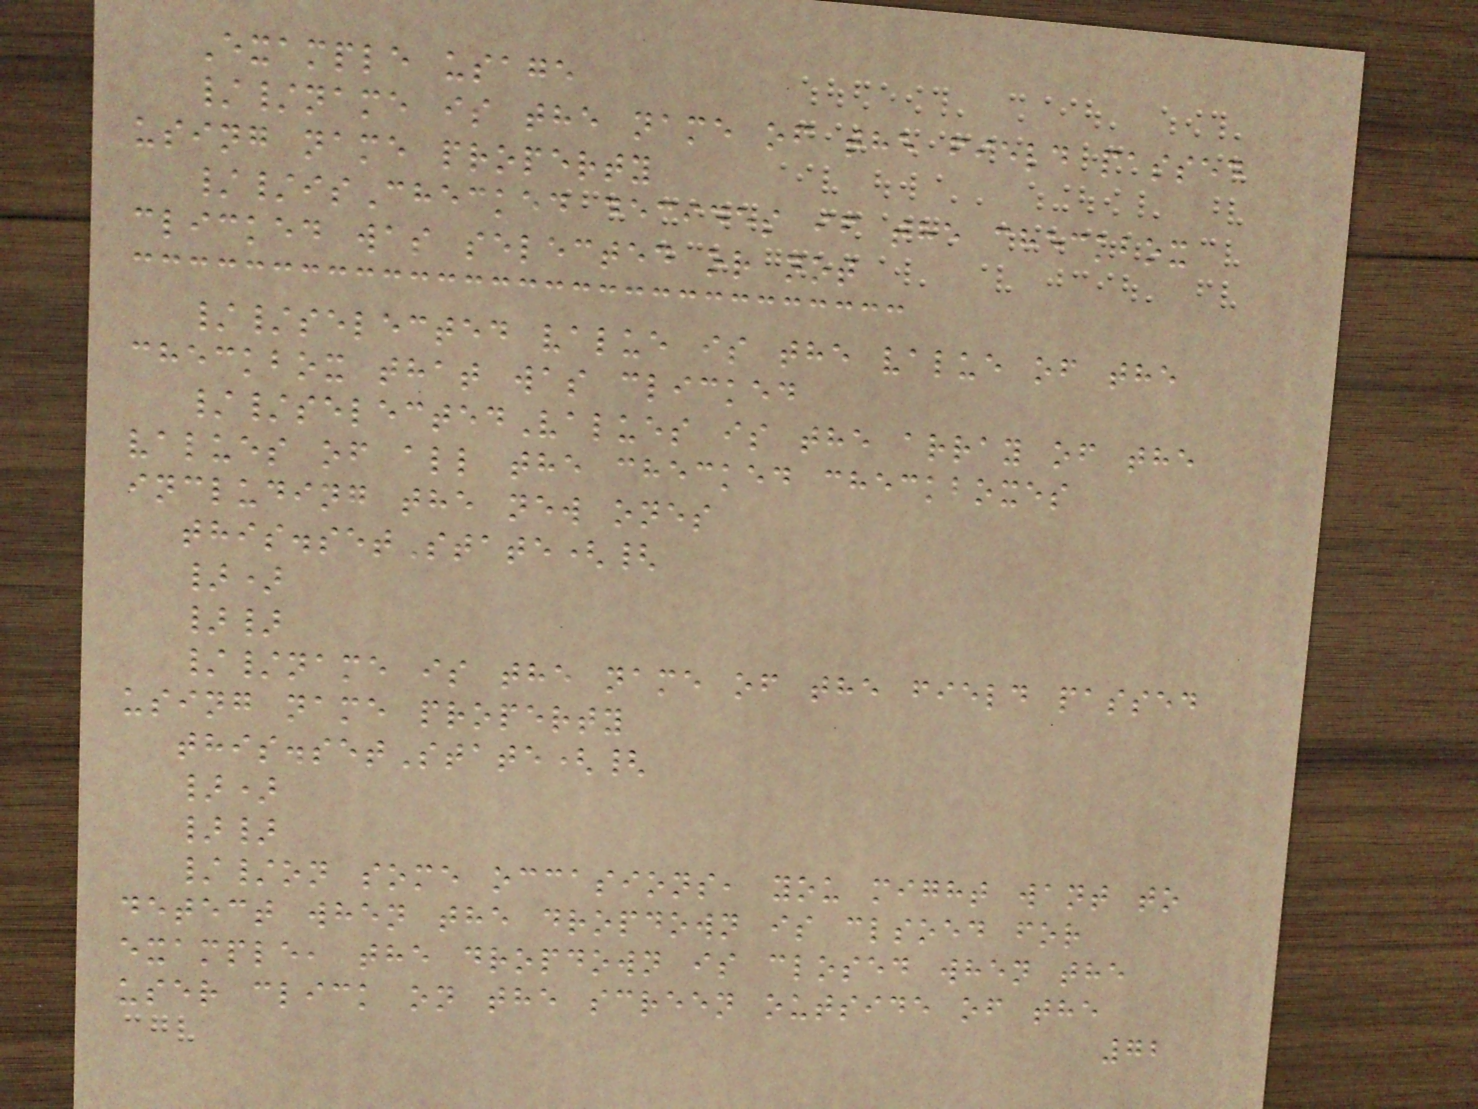Example usage
//name is the name of the field passed
using name property
//isChecked decides if the checkbox
clicked was selected or not
//selected value is the value of the
checkbox that was clicked
//selectedValues is the array of the
values of all the checked checkboxes
including the new ones
this.setState({
})
}}
//name is the name of the field passed
using name property
this.setState({
})
}}
//on some occasions, you might want to
detect when the dropdown is clsoed for
example, the dropdown is closed when the
user click on the screen outside of the
72
